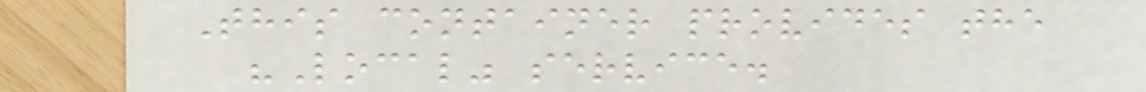This container provides the
"Local" service.
